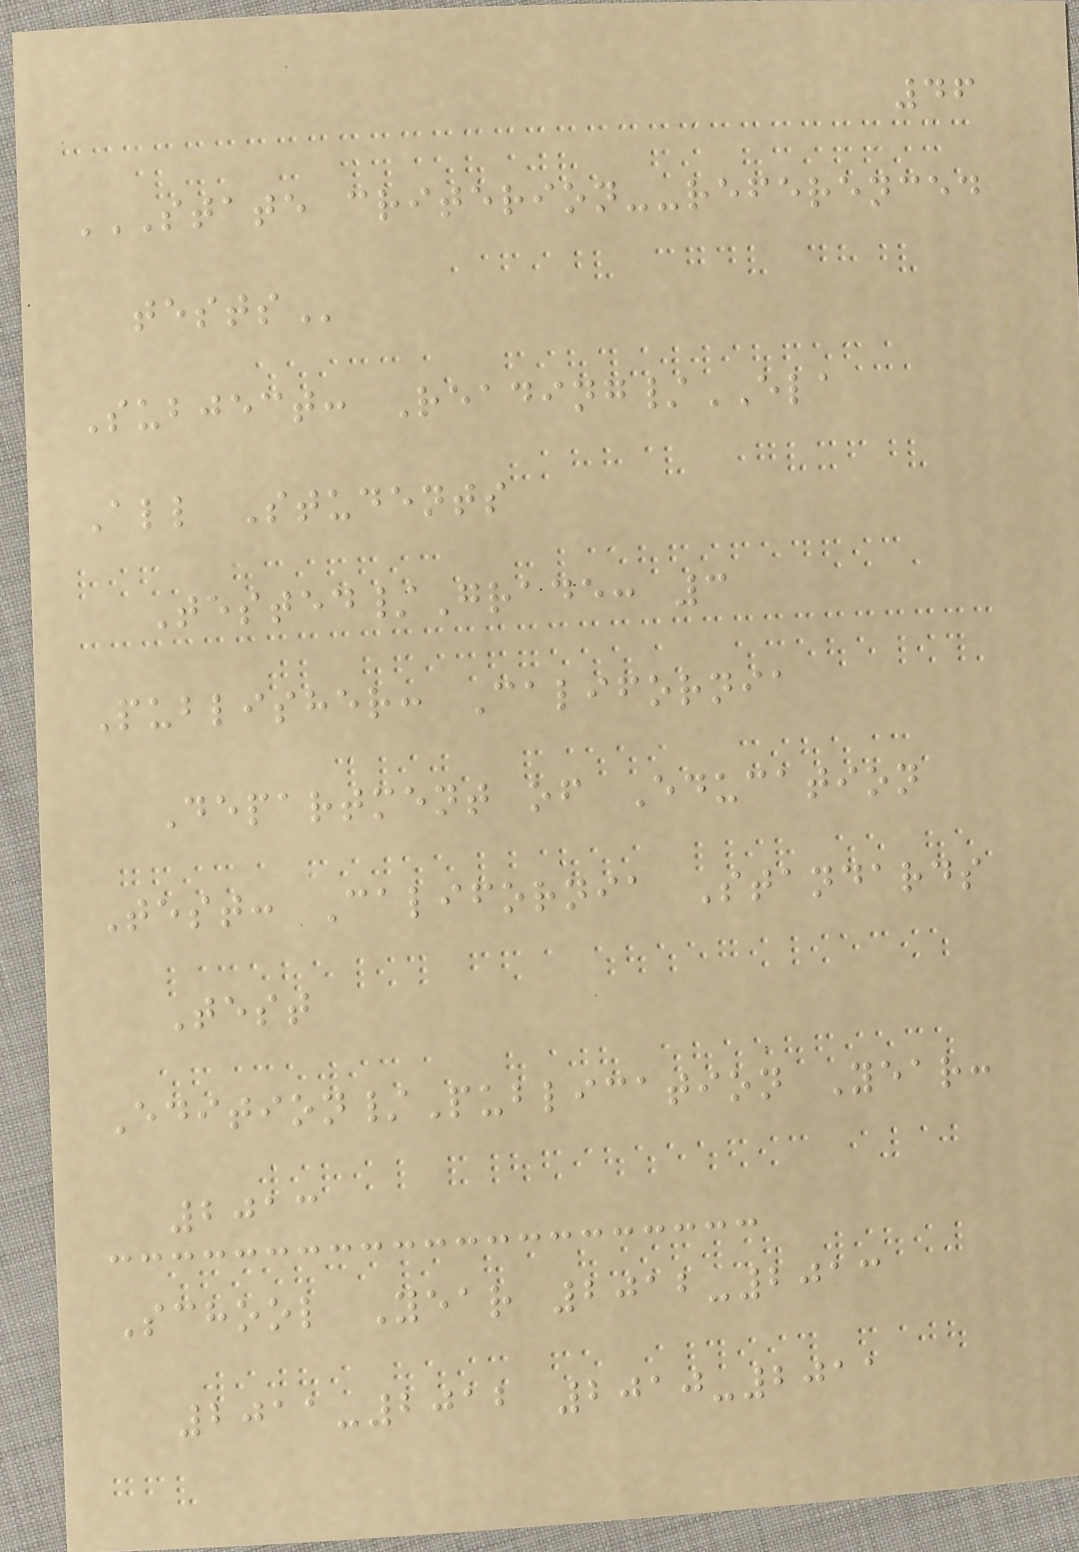46
STATE CRITERION--REFERENCED
TESTS
Subject: Reading/ELA
All Students
Tested/Grade: 3
Publisher: California
Department of Education
Test: California Standards
Test
Edition/Publication Year:
2013
School Year 2012-2013
2011-2012 2010-2011
